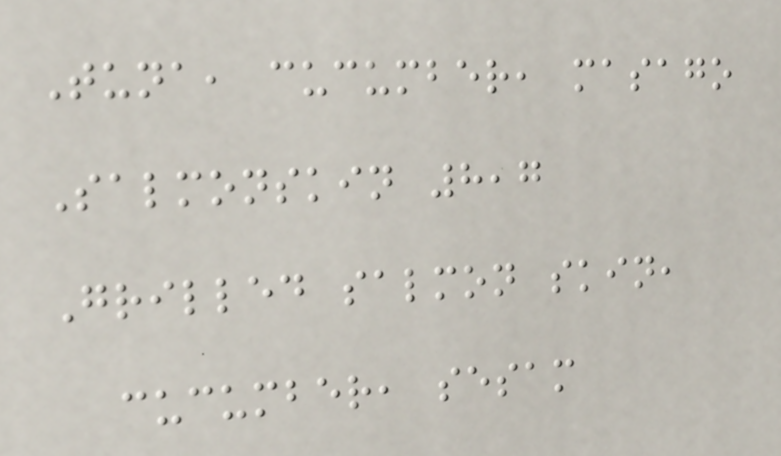Tuna, cucumber, masago
Salmonskin 8,7
Grilled salmon skin,
cucumber, sesam
